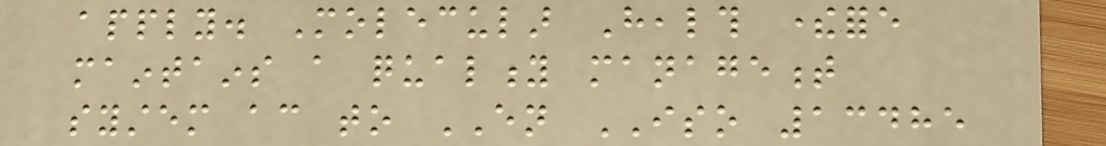apply. Molecular Health therefore
maintains a quality management
system according to EN ISO 13485
